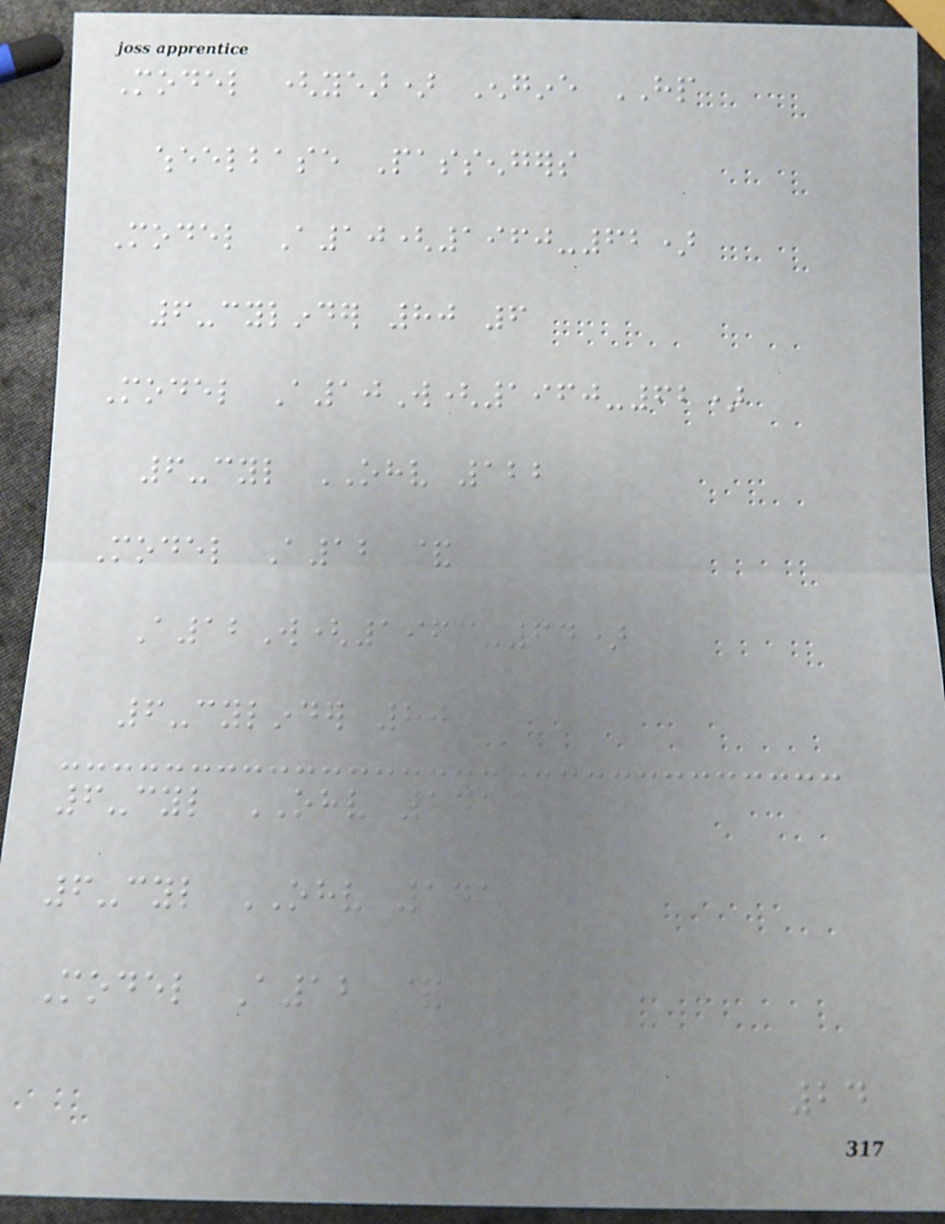Model (year) Engine HP
wheelbase Passengers
Model A10(1960-62)
6-cylinder 80 6
Model A10W(1960-62)
6-cyl OHV 122
Model A12 &
A12W(1963-64)
6-cylinder 80
6-cyl OHV 141
6-cyl OHV 141
Model A12 &
24
